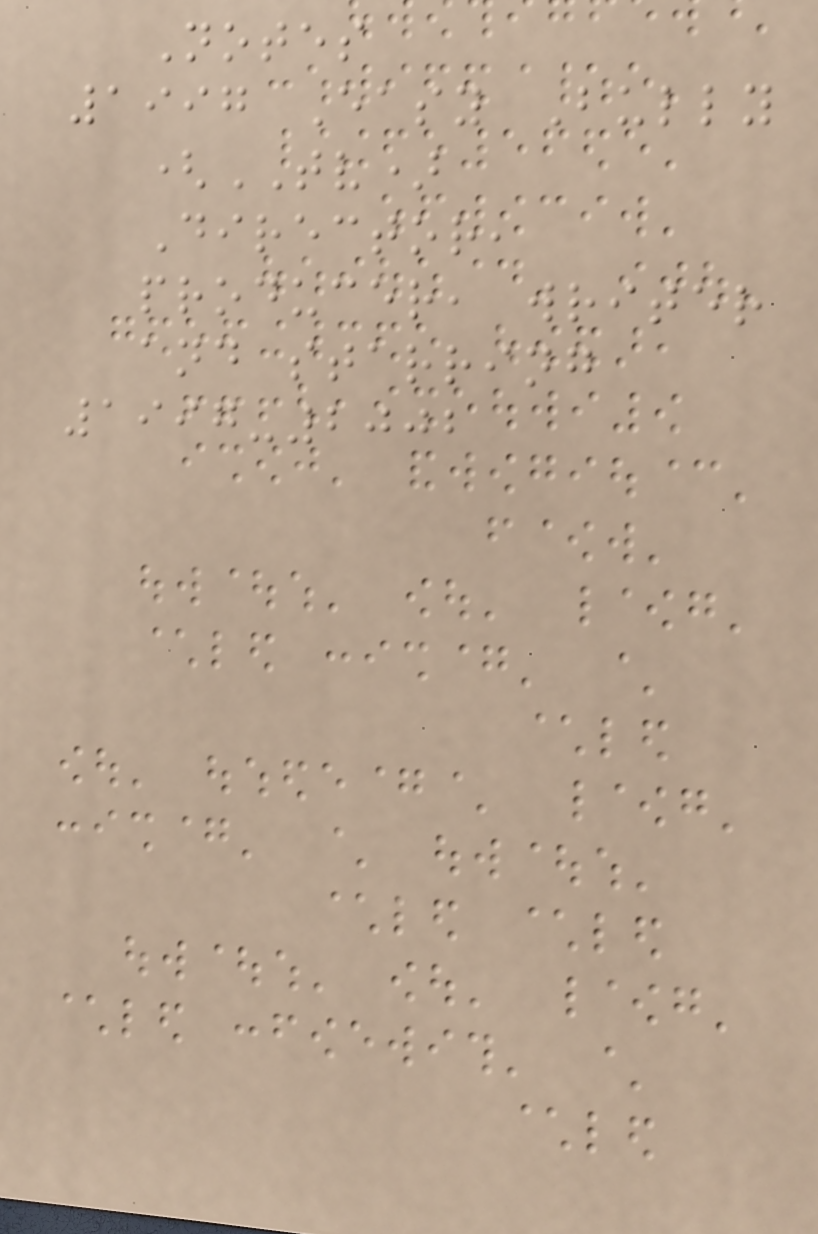Notes
1997 Easy Bully
(TV)
Director,
producer, writer
and starring
1997-2002
